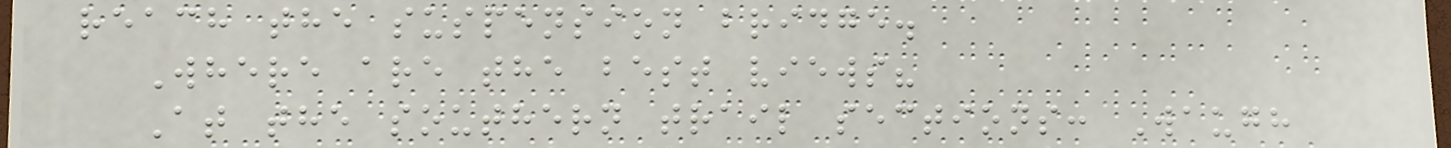reach the suspension bridge.
Where are the best views?
At the southern trail sections: Waugh
